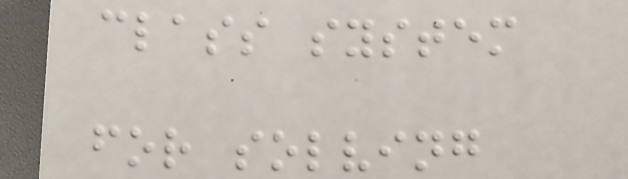class system
for solving
